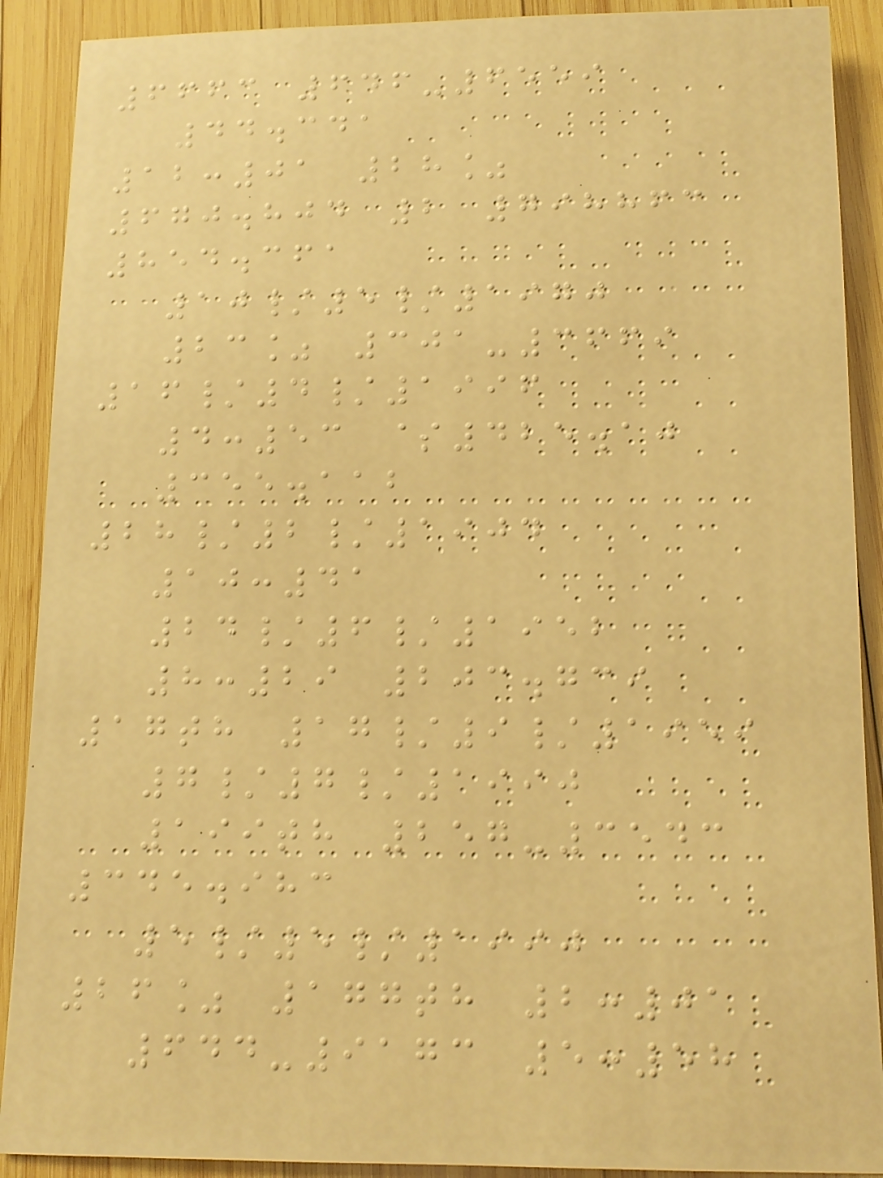6663 646-6559
44.341
12:01 28%
670.804 2 798863
854.361
10/5/1970
23% 301-3669
16/4/1996
4:53 $425.10
355.112
28/2/1904
10:41
24/6/1952
8:29 203.739
17th 17/9/1959
7/7/1990
199th 257-3543
345.983
5/5/1990
26% 177th 2:01
644-9173 5:58
